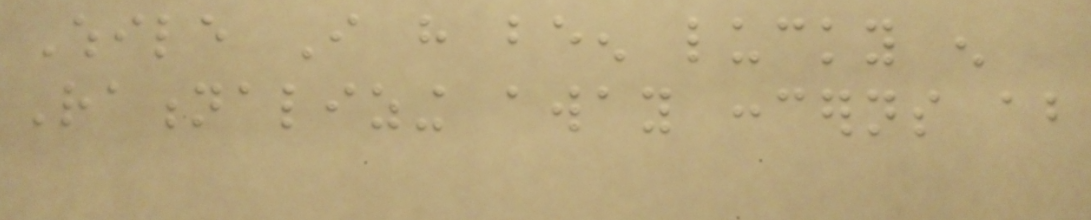While I have been lucky enough
Rationalizing away concerns about
